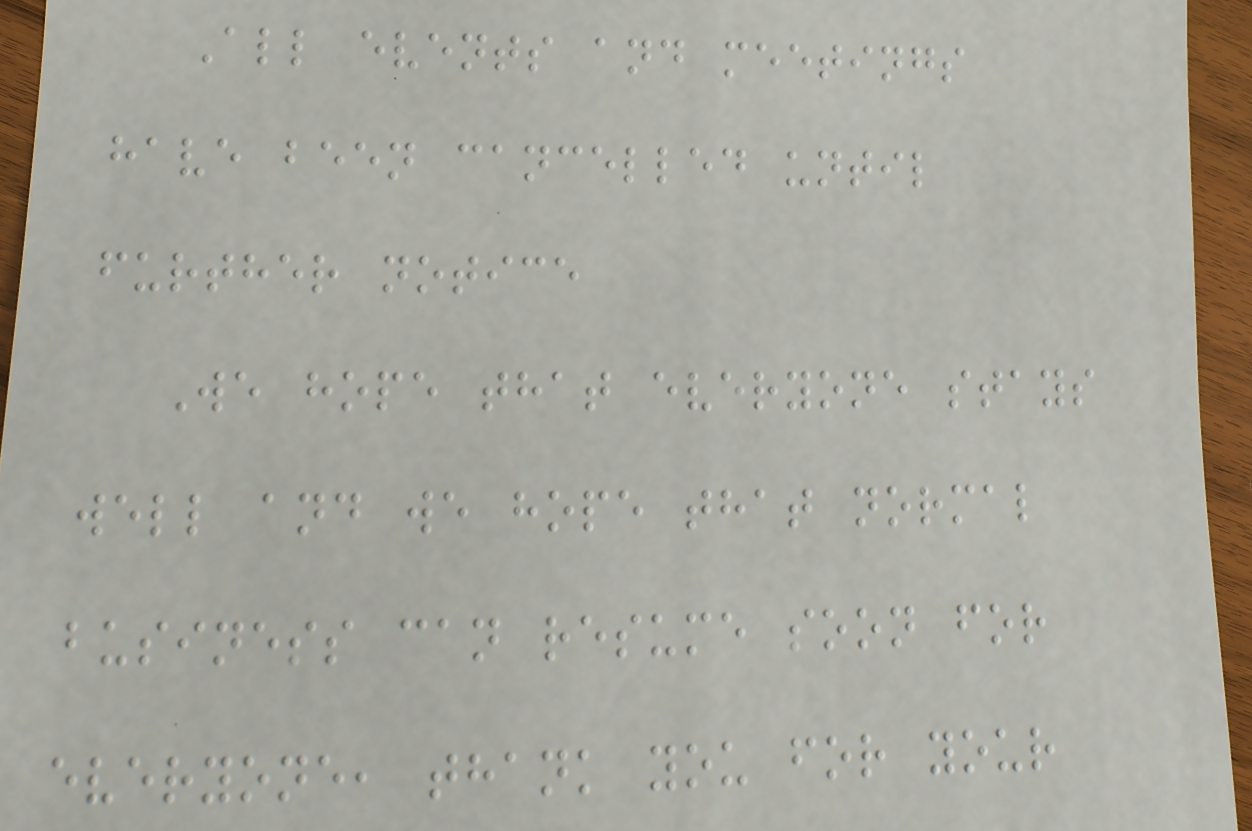All events and meetings
have been cancelled until
further notice
We hope that everyone stays
well and we hope that normal
business can resume soon for
everyone, thank you for your
